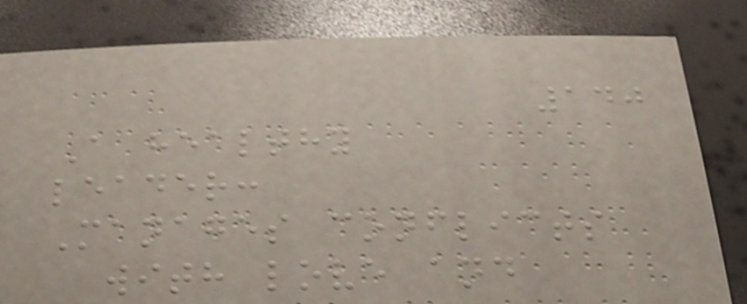140
A healthy
leader:
Manages conflicts
with love and
